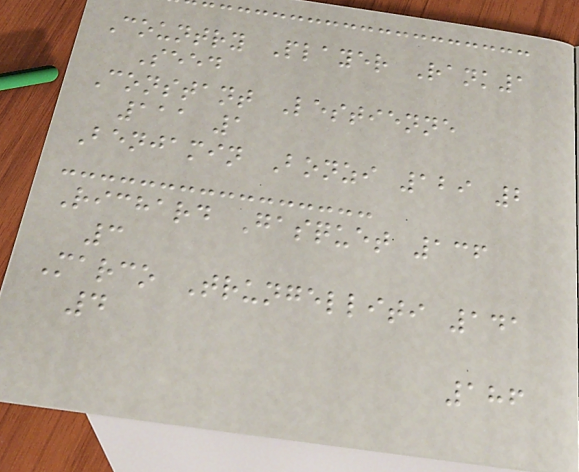Country Player Rank1
Seed
Constant Lestienne
111 1
Benjamin Bonzi 129 2
Richard Gasquet 136
3
Marco Trungelliti 141
4
186
